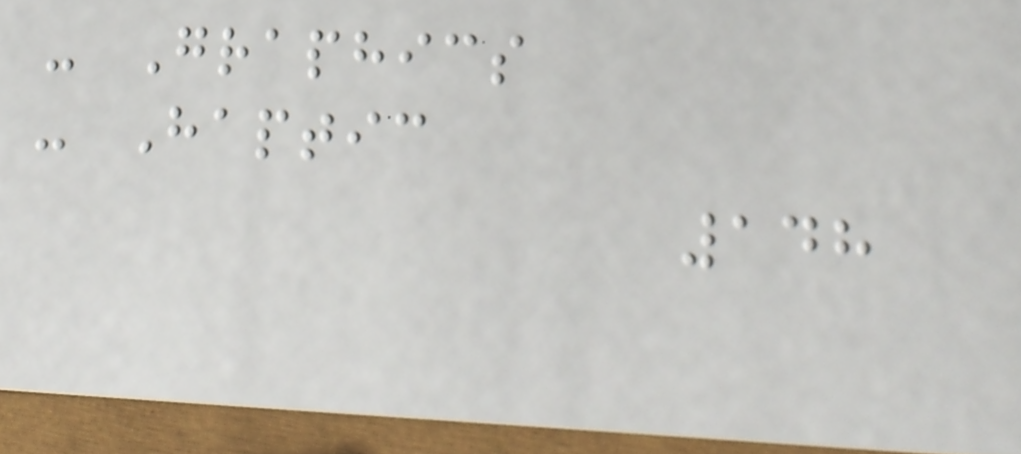- Graphics
- Haptic
148
